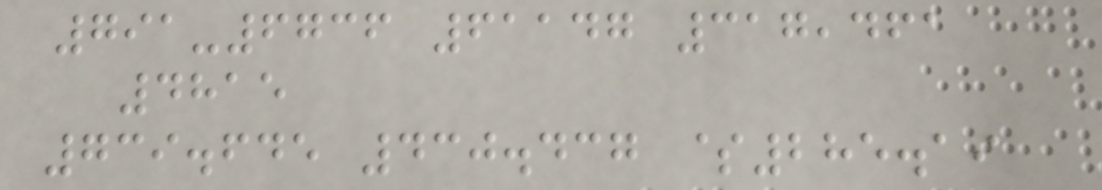791-6736 61147 317,461
4815
739.645 430.437 $285.19
